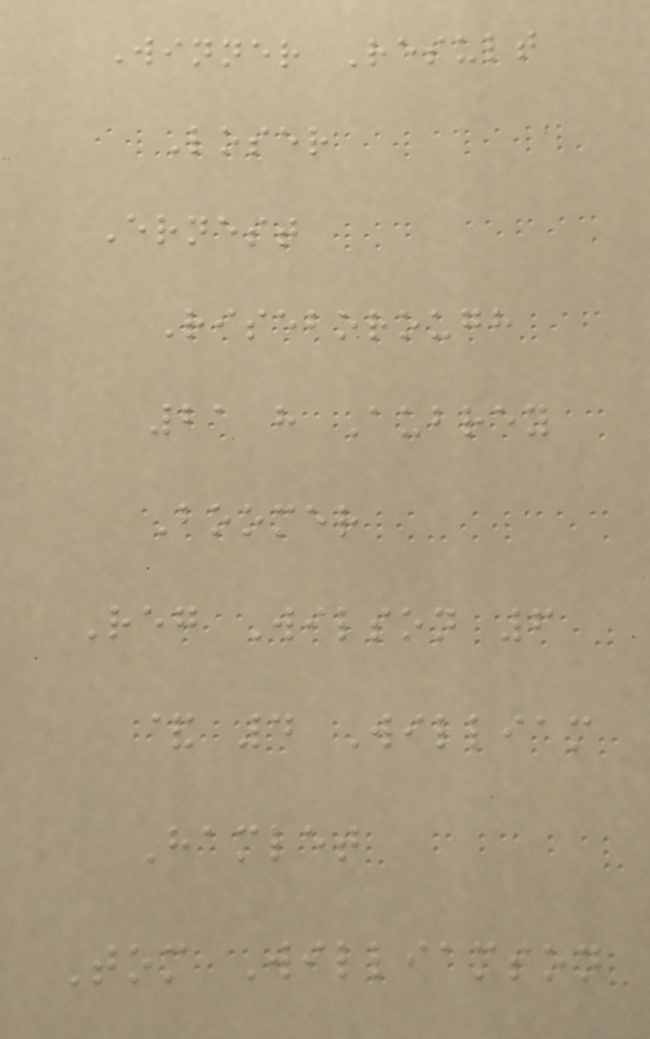Winner Result
Loser
Ernest
Riseborough
21 h Aubrey
Boomer
Reg Wilson 6
& 4 William
Hamlet
Tom Williamson
